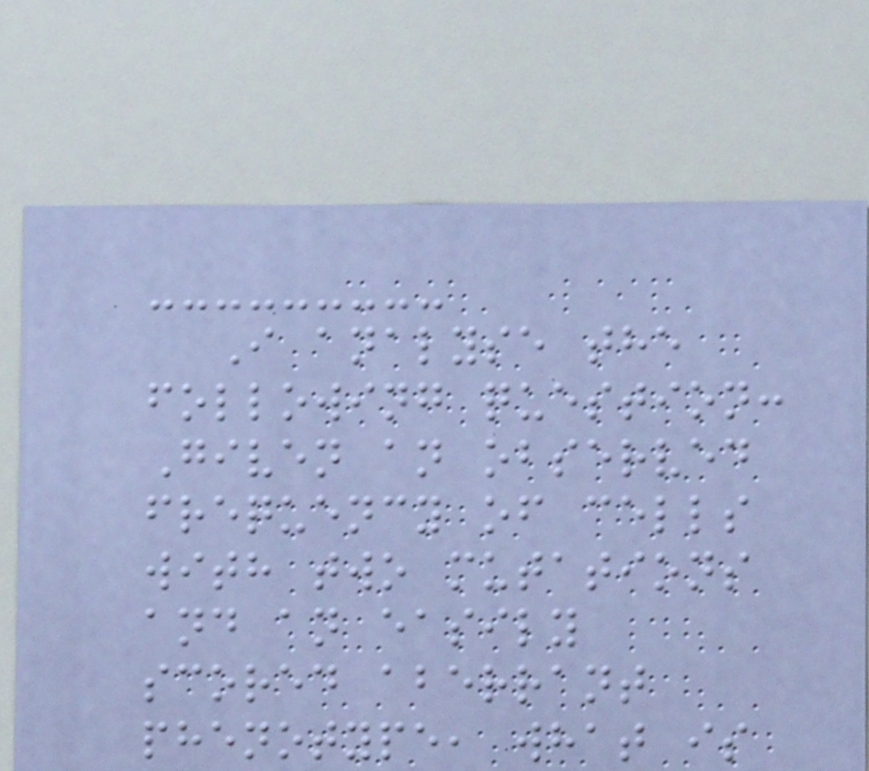I analyse the
following question:
Given an observed
frequency of cells
with two mutations
and an easily
scored aberrant
phenotype, what is
